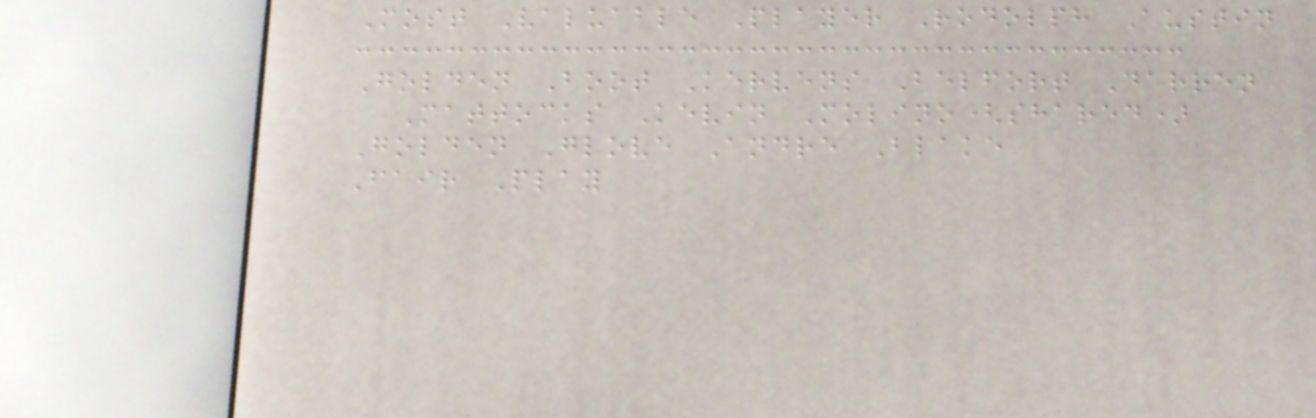Most Valuable Player Rodolph Austin
Golden Boot Kervens Belfort Darren
Mattocks Kevin Molino(shared)
Golden Glove Andre Blake
Fair Play
